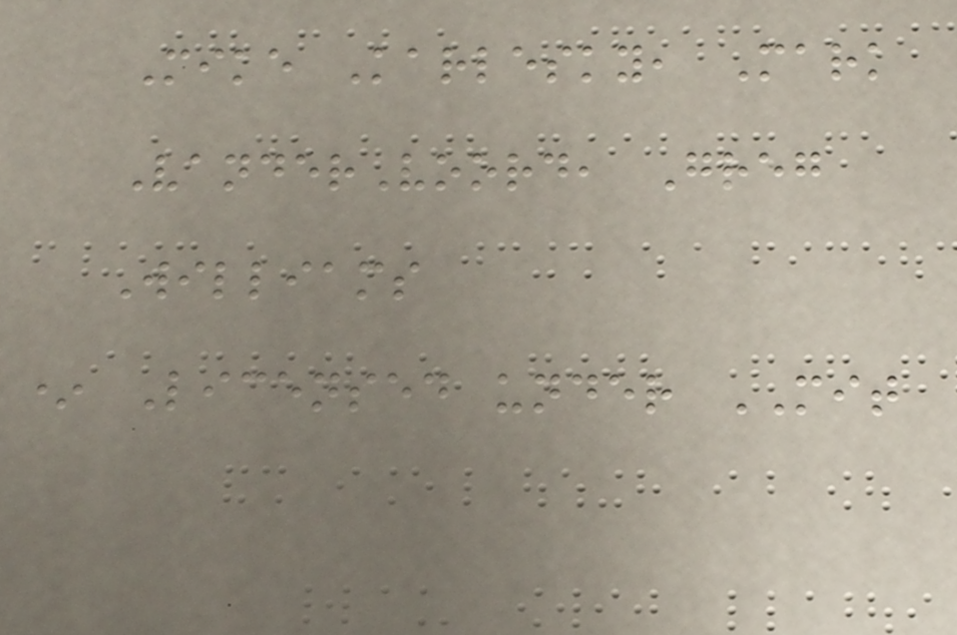Mike Karlesky, Mark
VanderVoord, Greg
Williams
* Licensed under MIT
